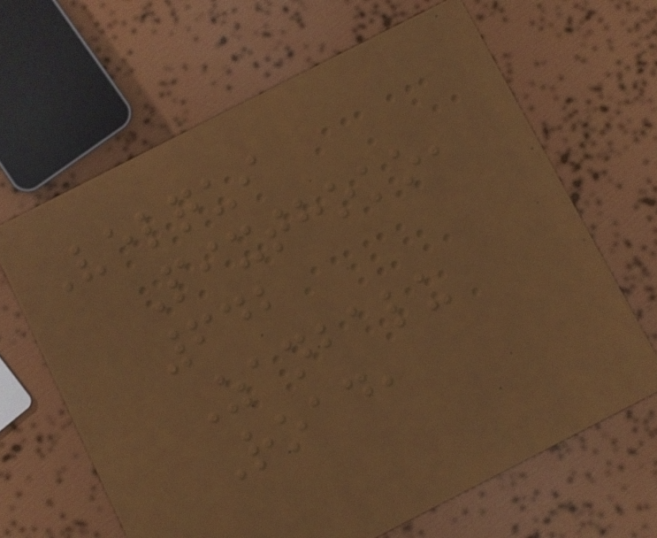Velqui
Pixthoko,
642
Zanbalu
Road,
